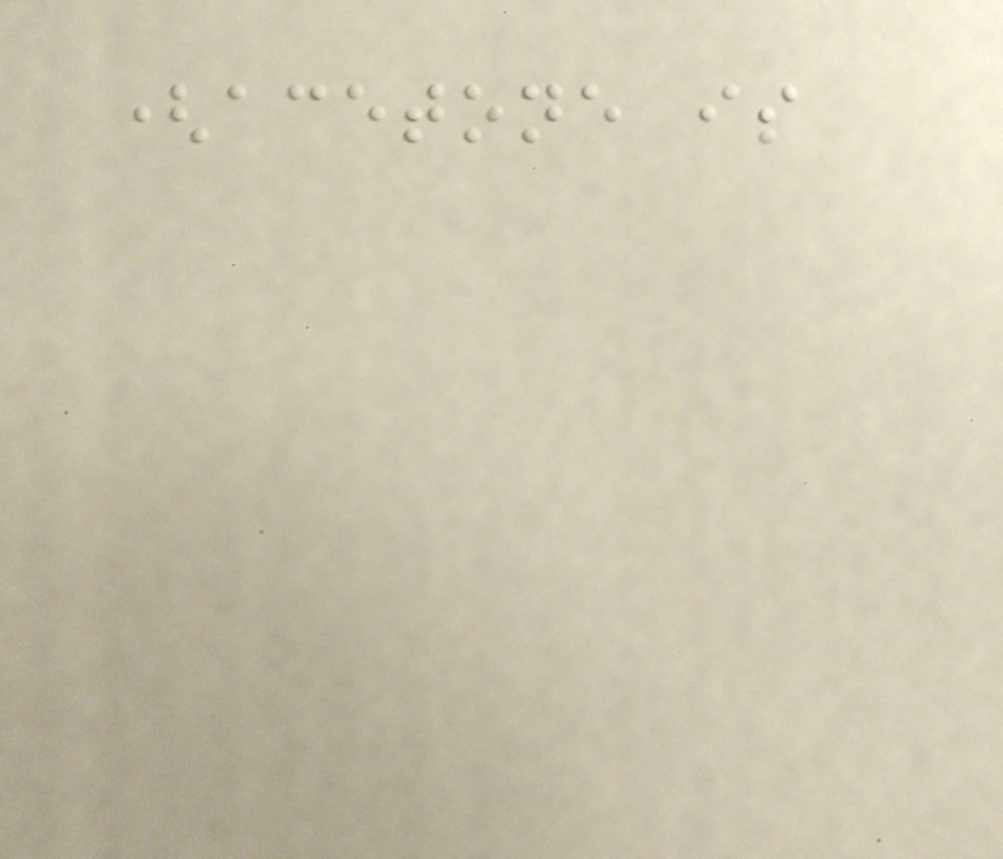(acetone is
